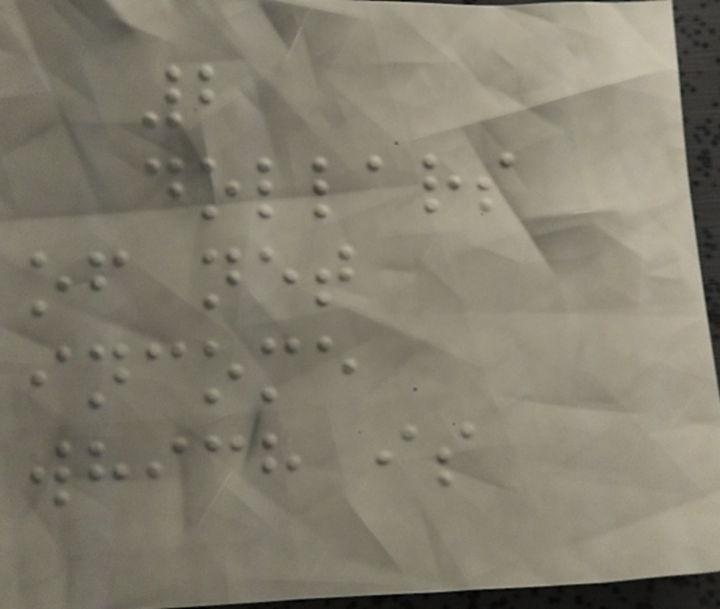2
dollars
of net
income
which is
